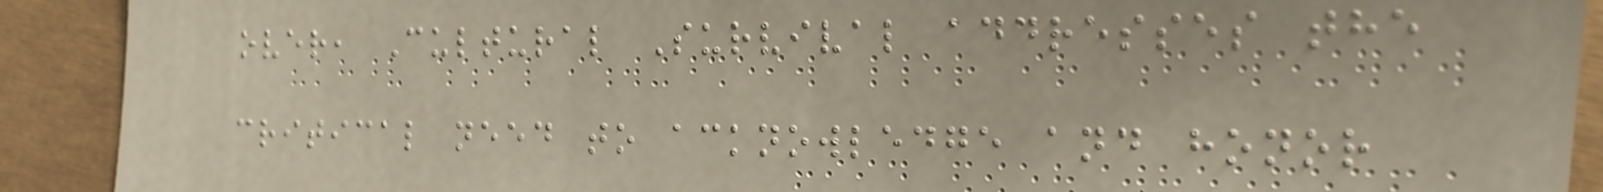over, Cultural Survival addresses the
critical need to acknowledge and honor
